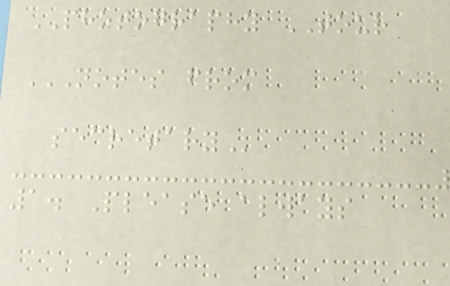PHOTOGRAPHY TOUR
NOTES FROM
SECRETARY
1. Please always
